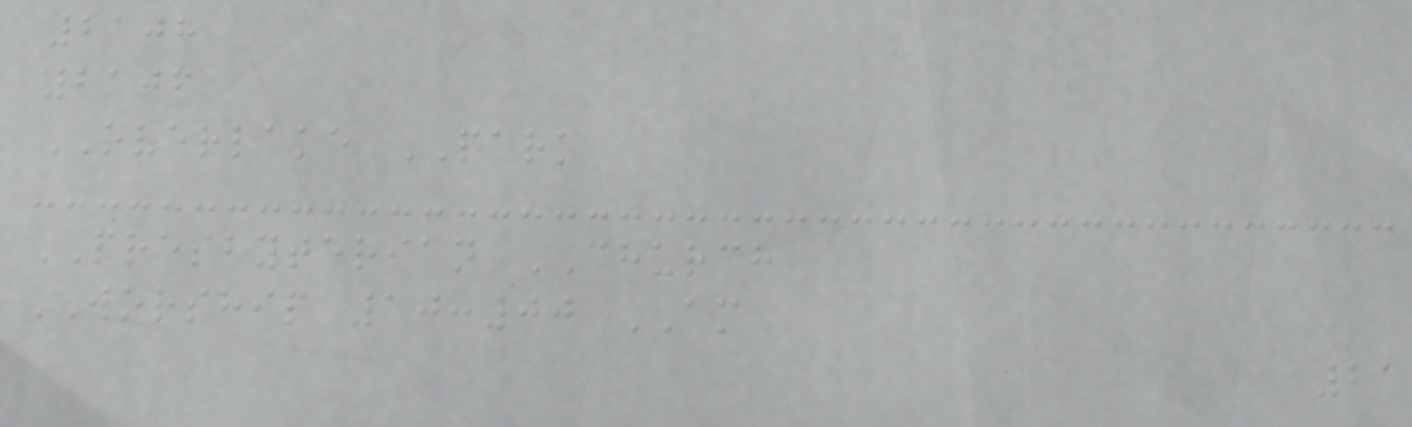2108
2106
OVERLAKE PARK
PRESBYTERIAN CHURCH
WORSHIP 10:00 AM
21
